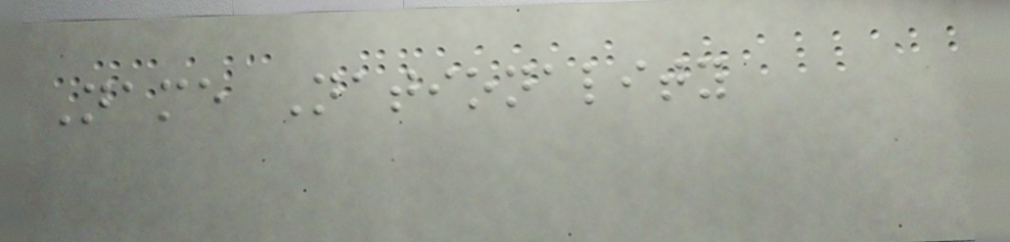Name Nationality
